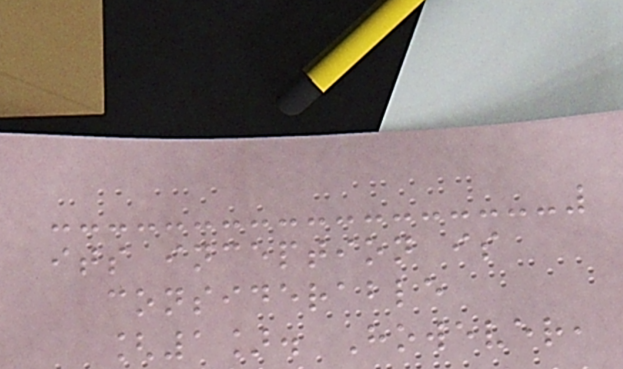its inception is
considerable
[1]. However,
